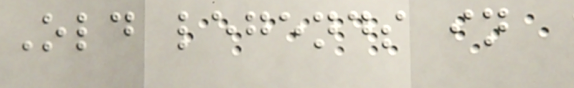Old legends in
